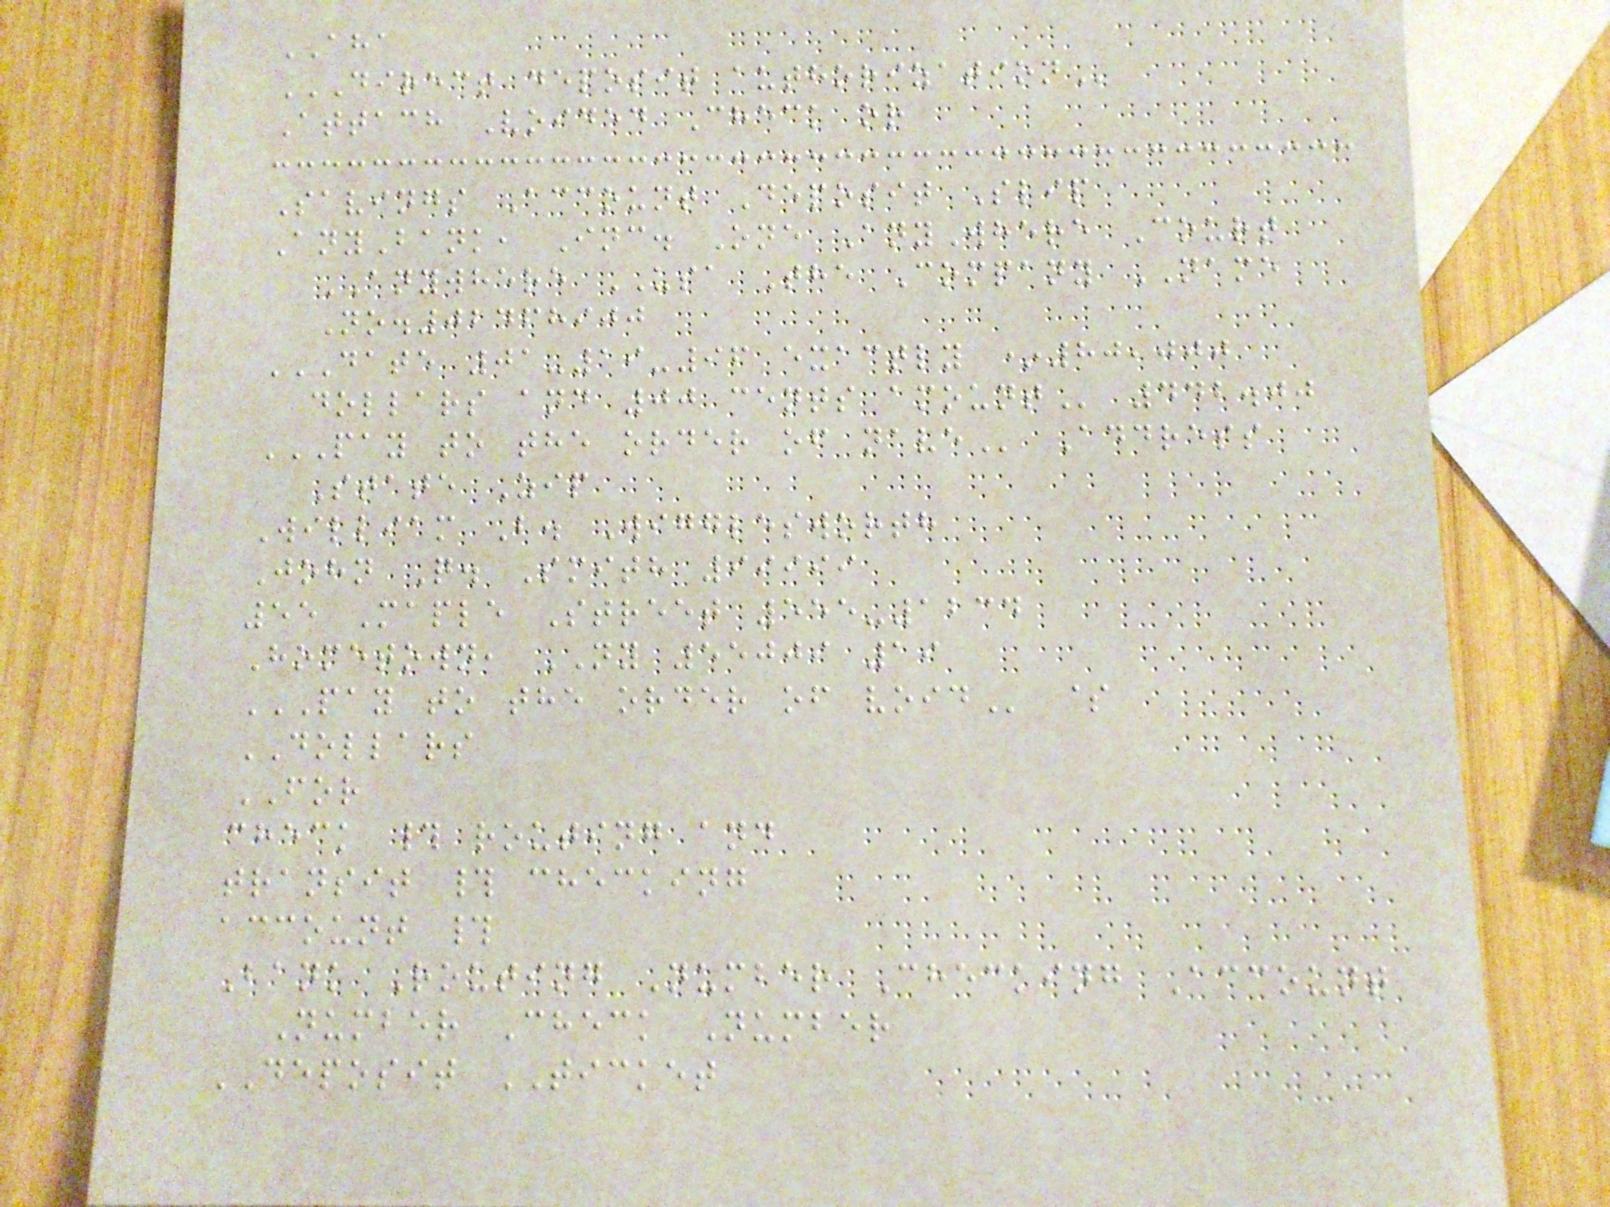AHA
DIRECT DEPOSIT AUTHORIZATION
Attach Voided Check or
Savings Account Deposit Slip
AnyBank, Inc. One AnyWhere Court
ANYWHERE USA The Company NAME
No.02468900
DATE 01-19-96 EXACTLY *80,000
DOLLARS AND 00 CENTS AMOUNT 442.00
PAY TO THE ORDER OF NAVE Address
State Zip
William B. Wigglesworth
John Q. Smith 99999
55 Maple Street 555-1234
Hometown, NY 55009 19
PAY TO THE ORDER OF VOID $
DOLLARS
FOR
check # routing and
transit # checking
account #
Bank Routing Number Checking Account
Number Check Number
DEPOSIT TICKET
